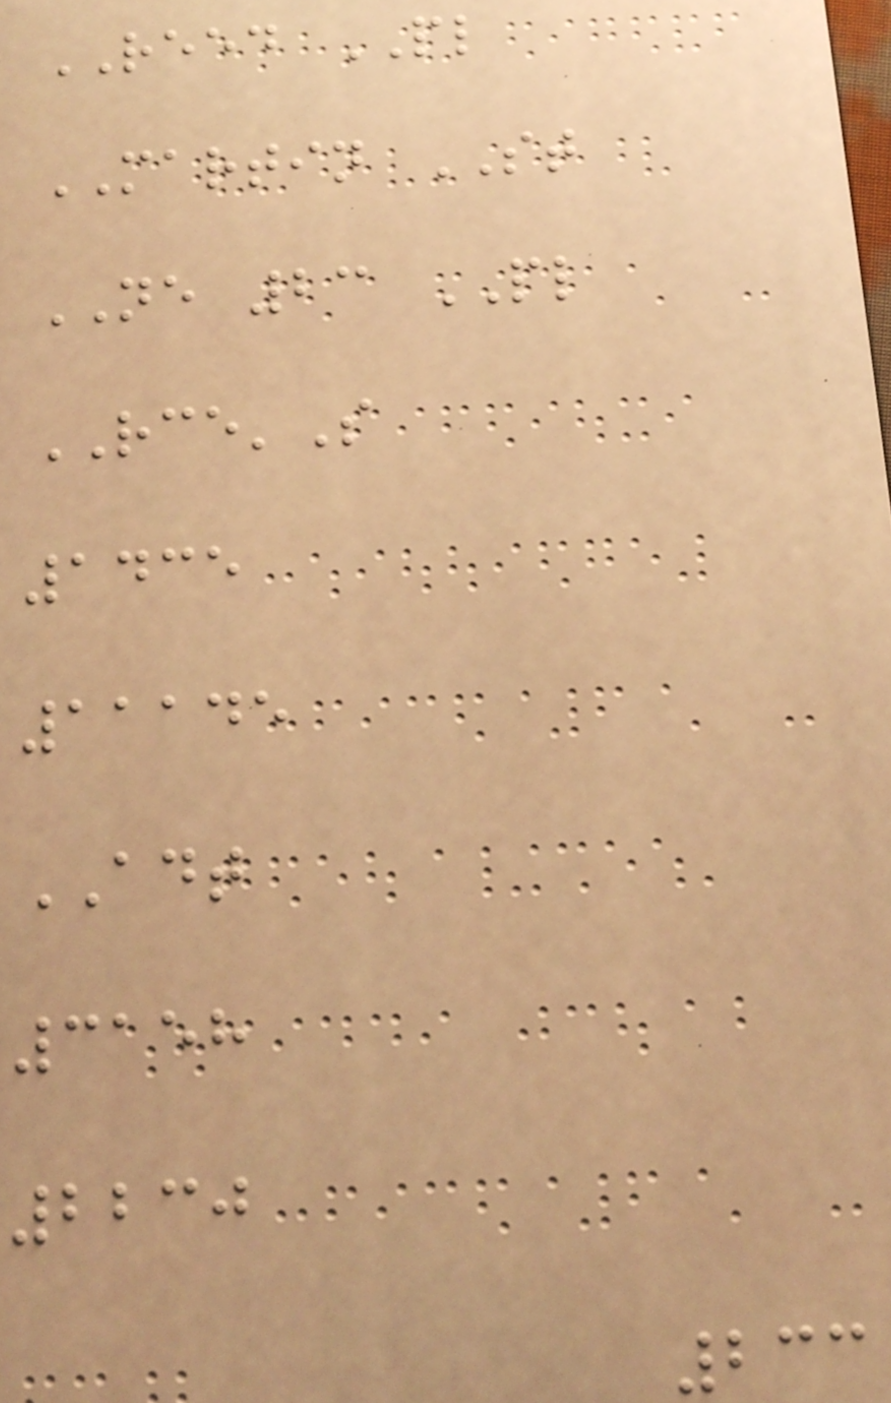REED PL
MARTIN ST
NE 23 PL
RCE'S
1435
11145
ADT
3158
2230
233
